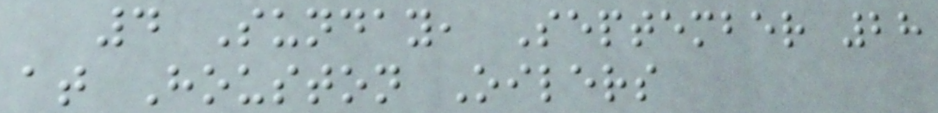4 Sunday, September 28
at Houston Oilers
